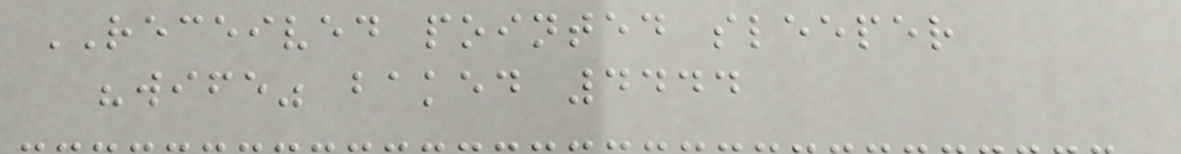RECEIVED pointed sleeper
"wife" baked 4444
